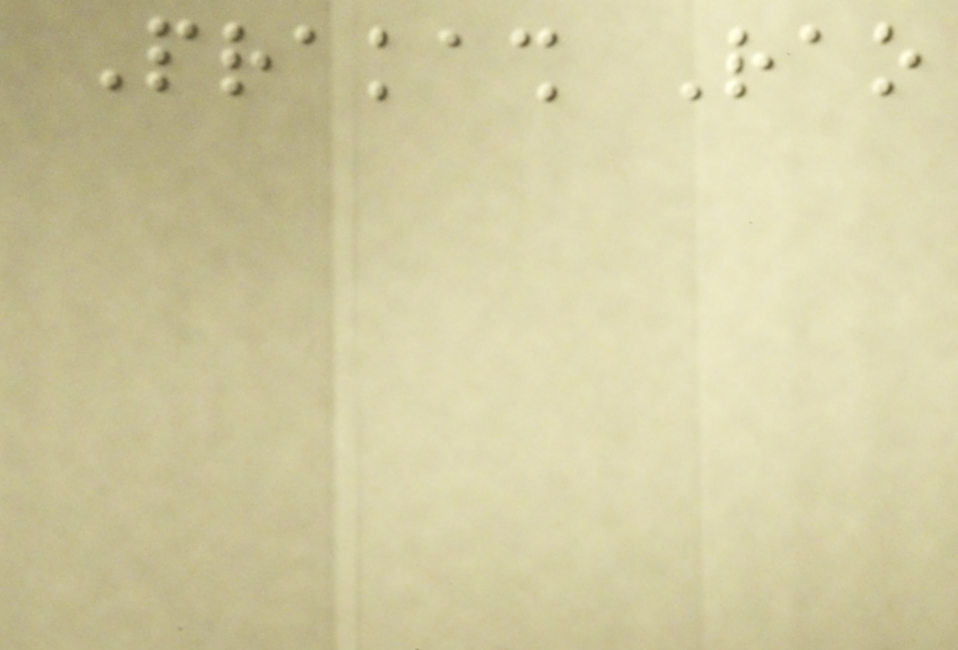Prakash Rao
